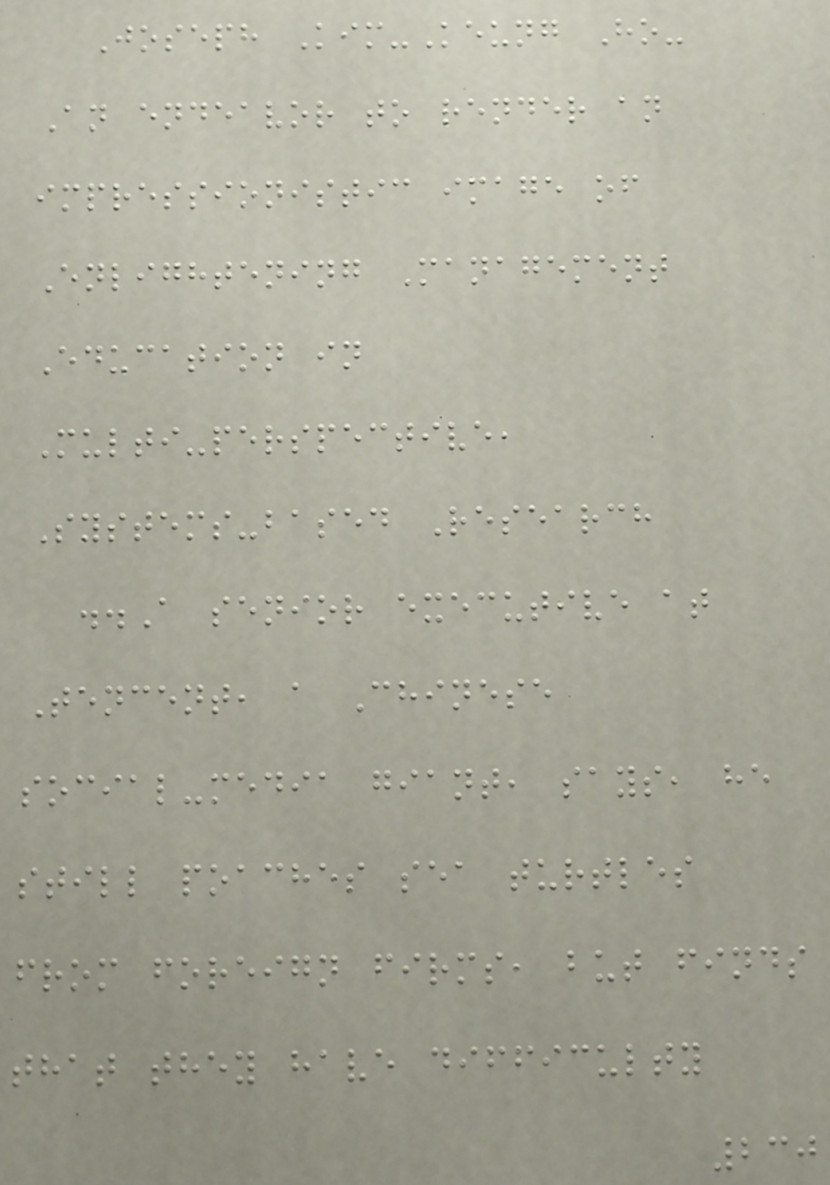Joseph Kim-Keung Ho-
An endeavor to render an
impressionistic image of
Enlightening Management
Education in
Multi-perspective,
Systems-based Research
..A senior executive at
Tencent, a Chinese
social-media giant, says, he
still poaches sea turtles
from foreign firms, but finds
that they have difficulty
230
